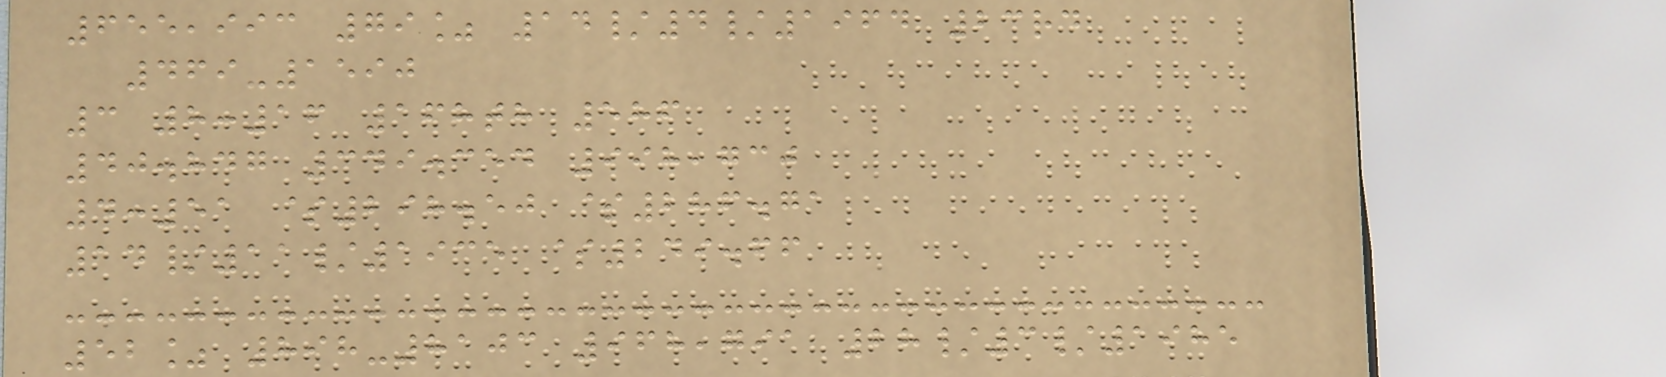655,993 79% 14/4/1964 23rd
469-1590
3 8:16 168th 586
40.847 349.354 998,730
4:51 $298.50 $286.71
14/11/1935 $249.66
52% 898-8103 968,791 28/3/1985
